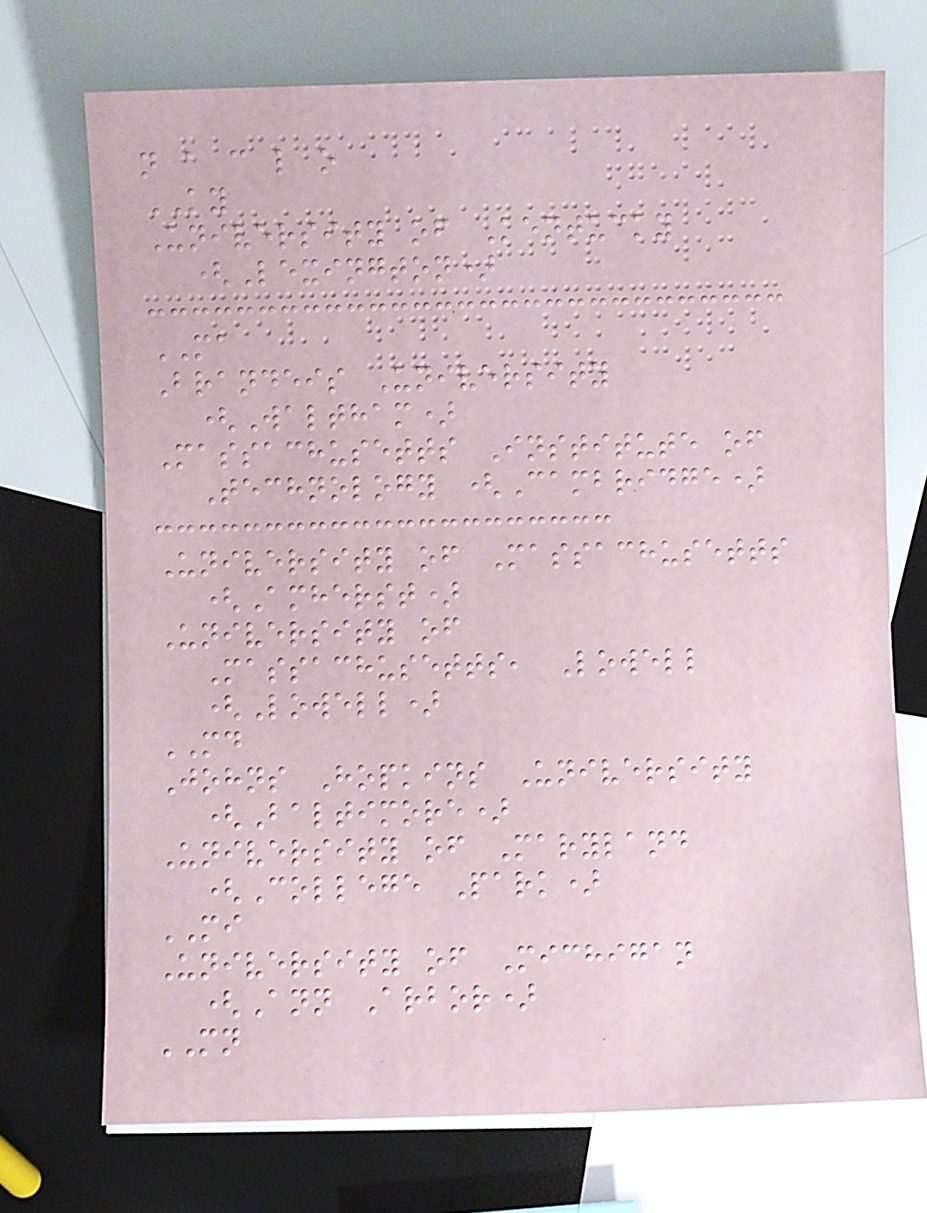n a c l o
KY
University of Kentucky
(Lexington)
MA
Brandeis University
(Waltham)
Massachusetts Institute of
Technology (Cambridge)
University of Massachusetts
(Amherst)
University of
Massachusetts, Lowell
(Lowell)
MD
Johns Hopkins University
(Baltimore)
University of Maryland
(College Park)
MI
University of Michigan
(Ann Arbor)
MN
